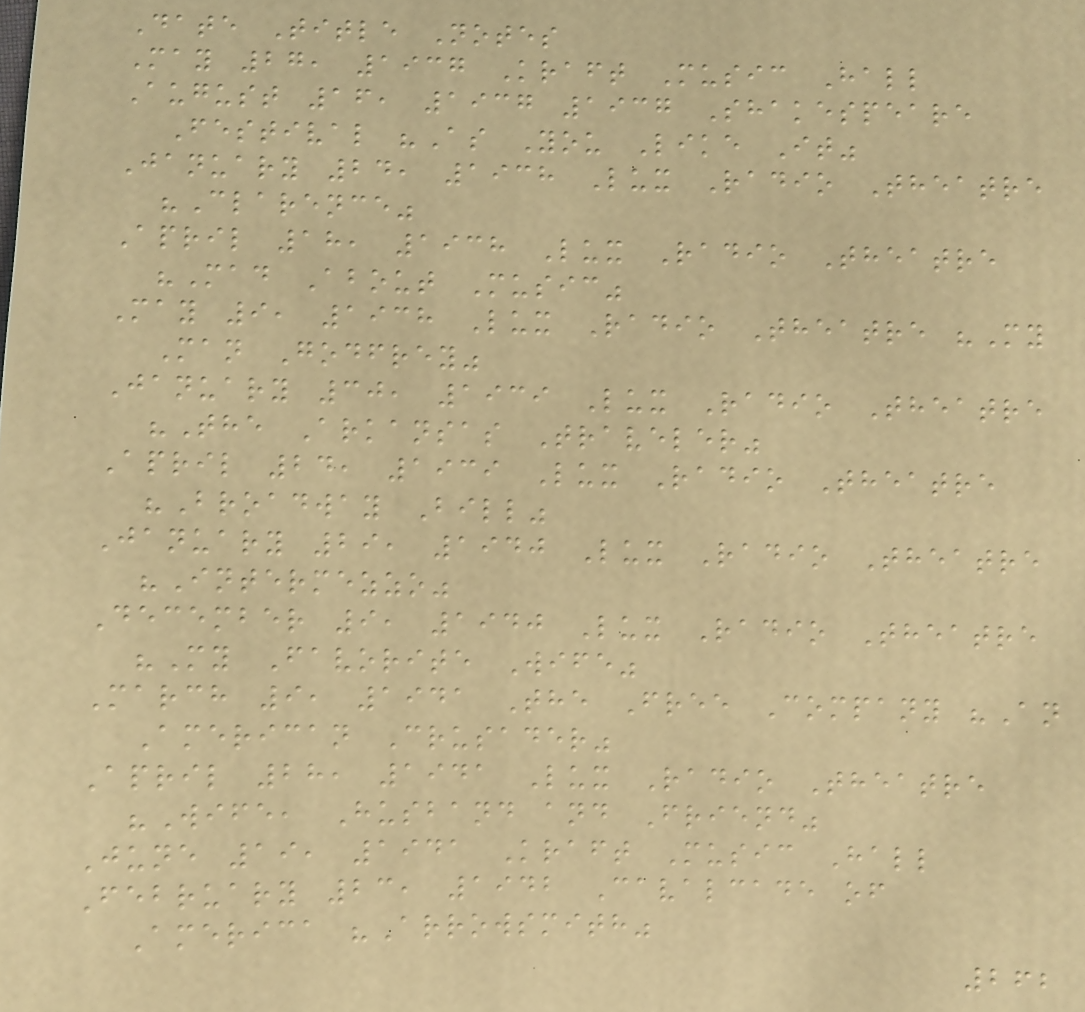Date Title Notes
May 27, 1937 Kraft Music Hall
August 16, 1937 1937 Shakespeare
Festival "As You Like It"
January 24, 1938 Lux Radio Theatre
"Clarence"
April 18, 1938 Lux Radio Theatre
"Mad About Music"
May 9, 1938 Lux Radio Theatre "My
Man Godfrey"
January 30, 1939 Lux Radio Theatre
"The Arkansas Traveler"
April 24, 1939 Lux Radio Theatre
"Broadway Bill"
January 29, 1940 Lux Radio Theatre
"Intermezzo"
December 9, 1940 Lux Radio Theatre
"My Favorite Wife"
March 9, 1941 The Free Company "An
American Crusader"
April 28, 1941 Lux Radio Theatre
"Wife, Husband and Friend"
June 19, 1941 Kraft Music Hall
February 23, 1942 Cavalcade of
America "Arrowsmith"
262
